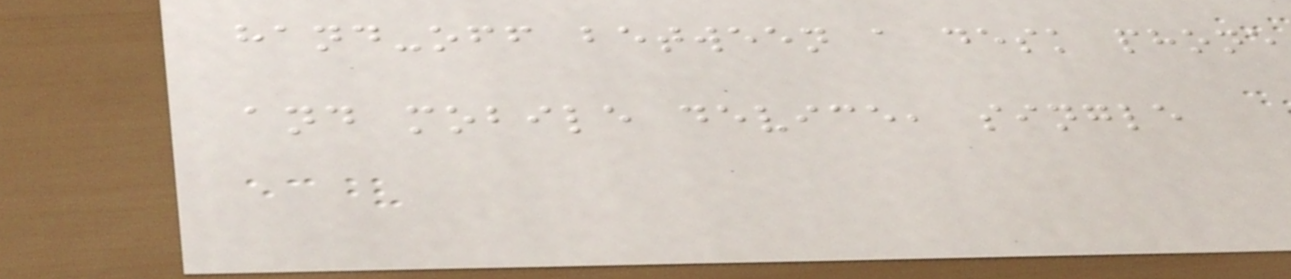hand-off between a desk phone
and mobile device, single
